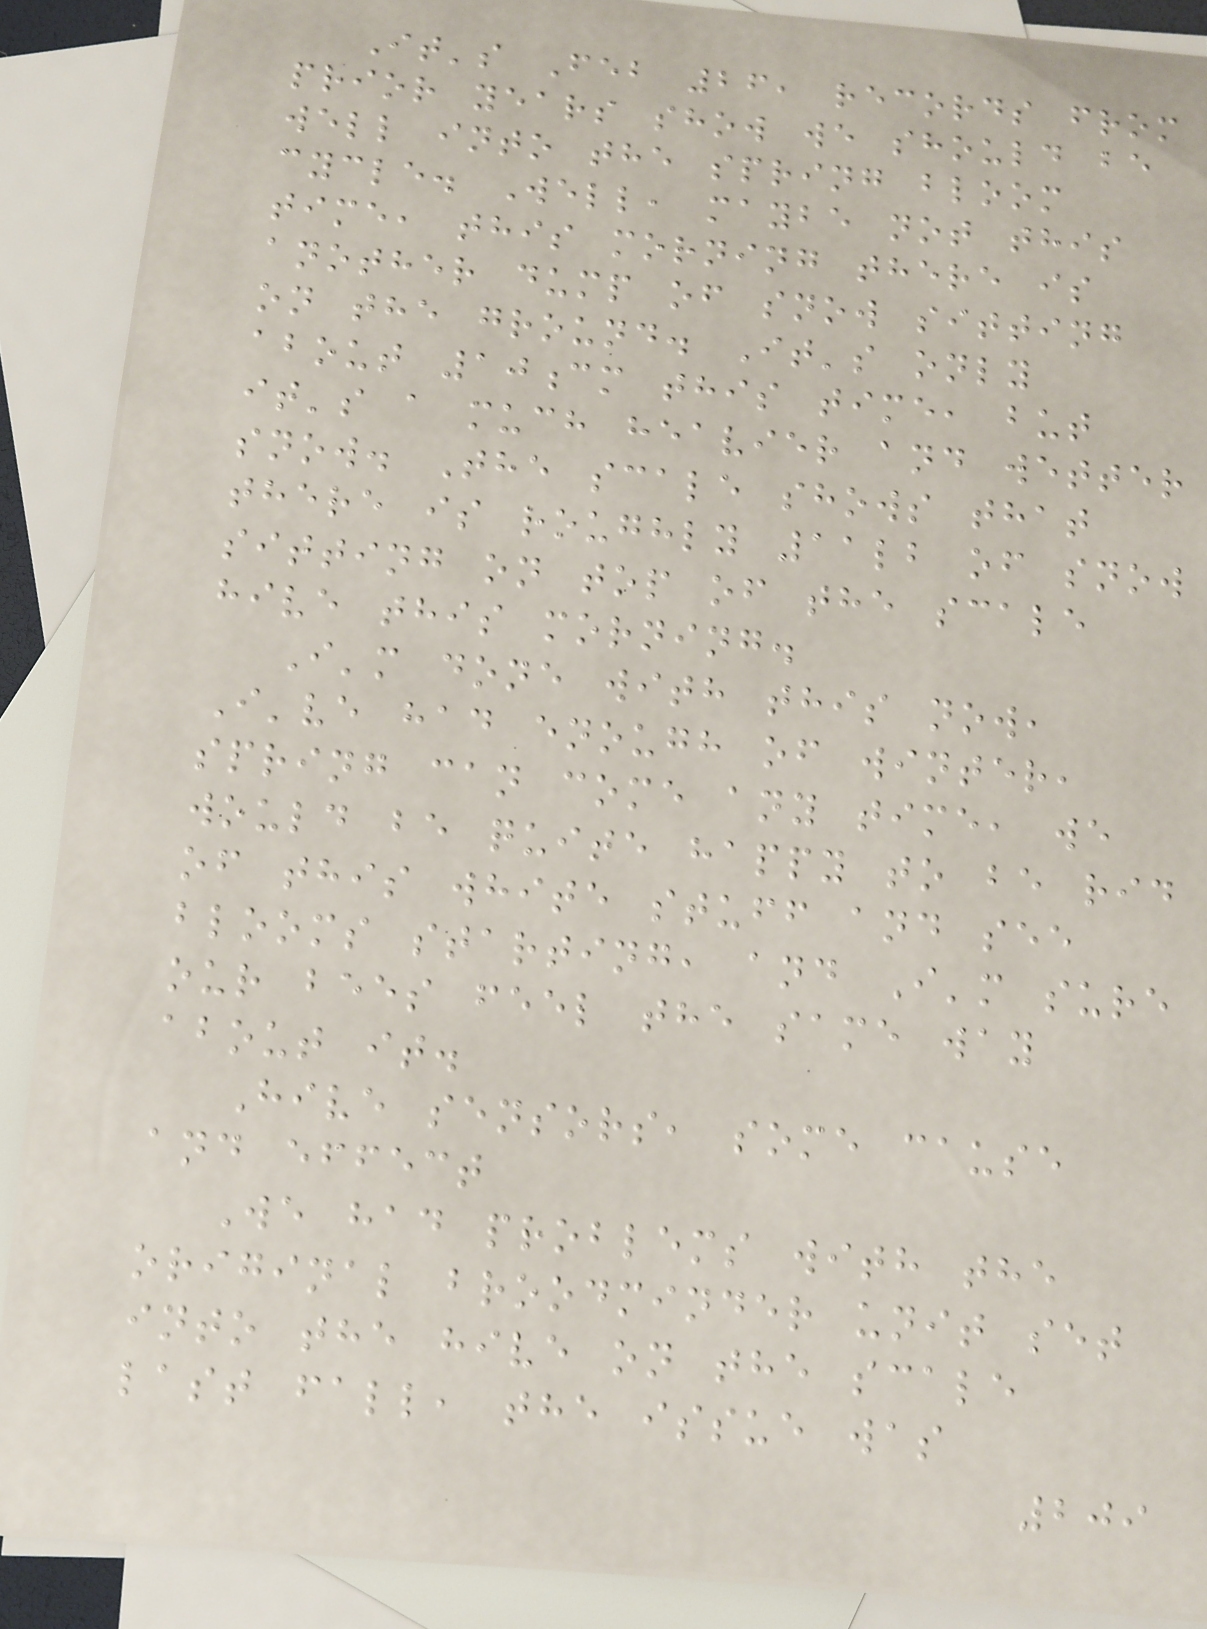It's Feb 26, records from
prior years show we should be
well into the spring bloom
cycle. Well, maybe not this
time, this morning there is
another dump of snow sitting
on the ground. It's only
about 10cm this time, but
it's a much heavier and wetter
snow. The scale shows that
there is roughly 11lb of snow
sitting on top of the scale
hive this morning.
I'm done with this now,
I've had enough of winter,
spring can come any time, we
would be quite happy to be rid
of this white stuff and see
blooms starting, and I'm sure
our bees feel the same way
about it.
Hive sensors, some cause
and effect
We had problems with the
original broodminder unit set
into the hive on the scale
last fall, the issue was
209
